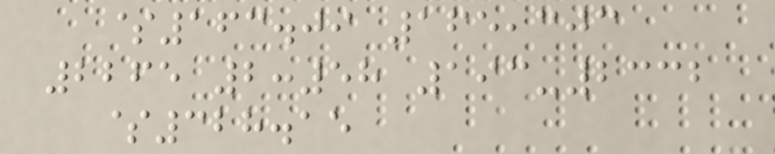$163.09 165,303
2265 2:58 193-2332
$328.15
